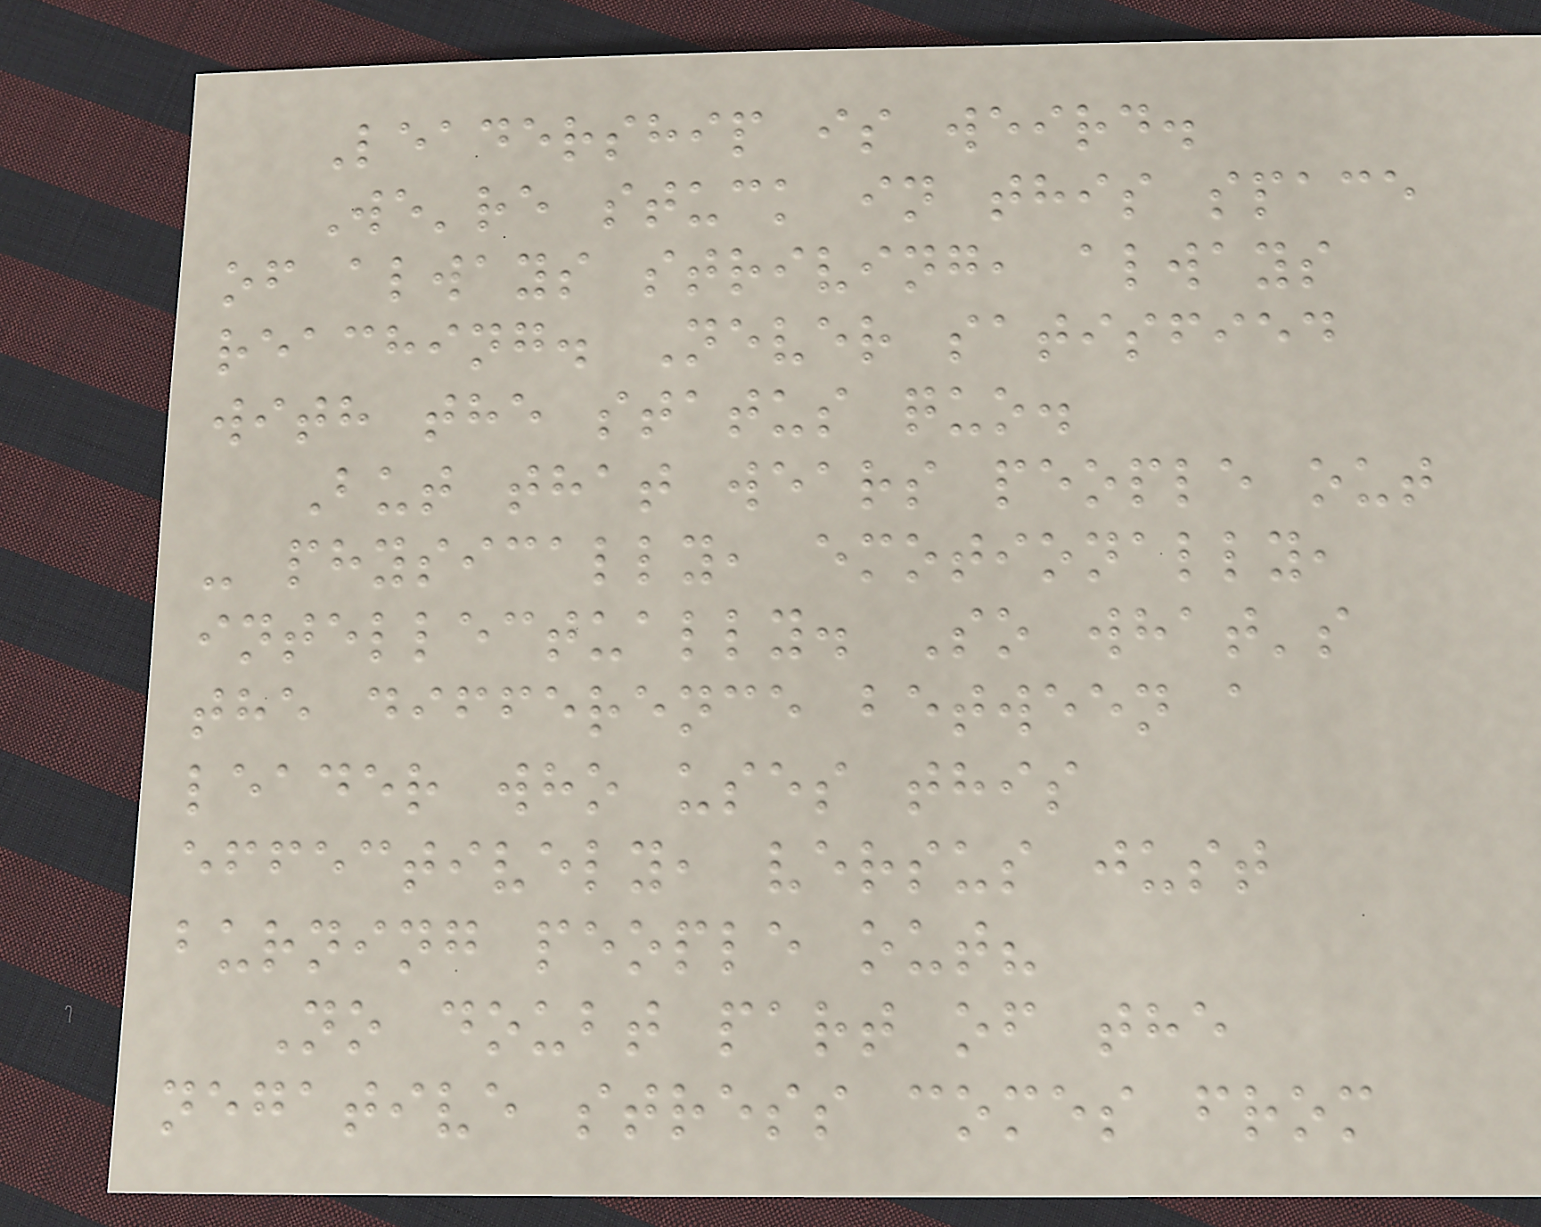Leadership is weird.
We're stuck in this space
of always striving, always
reaching. Never satisfied
with the status quo.
But that wears people out
- physically, emotionally,
intellectually. So what's
the difference between a
leader who uses this
effectively, versus just
burning people out?
No doubt part of the
negative stress comes from
